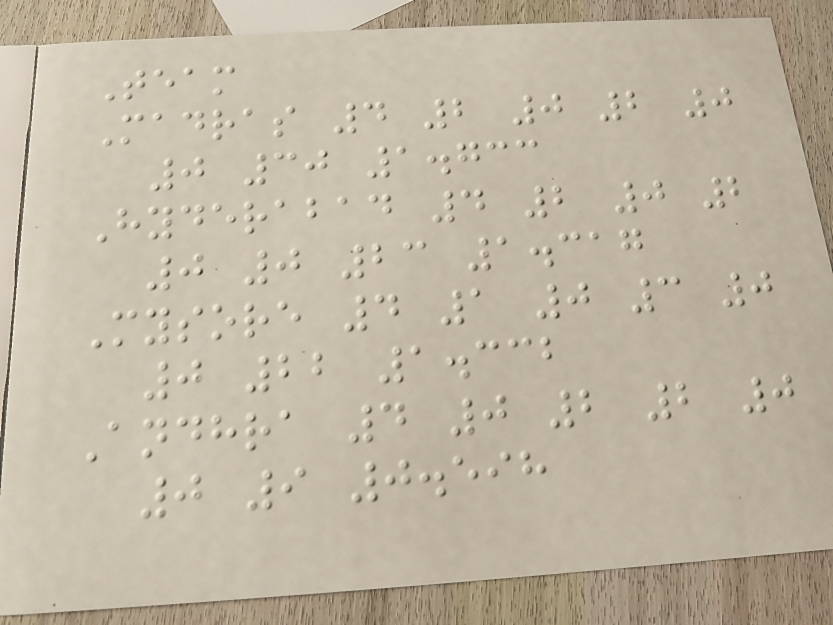Team
Madras 4 2 0 2 0
0 30 1.733
Hyderabad 4 2 0 2
0 0 23 1.317
Mysore 4 1 0 3 0
0 22 1.332
Andhra 4 0 2 2 0
0 9 0.598
